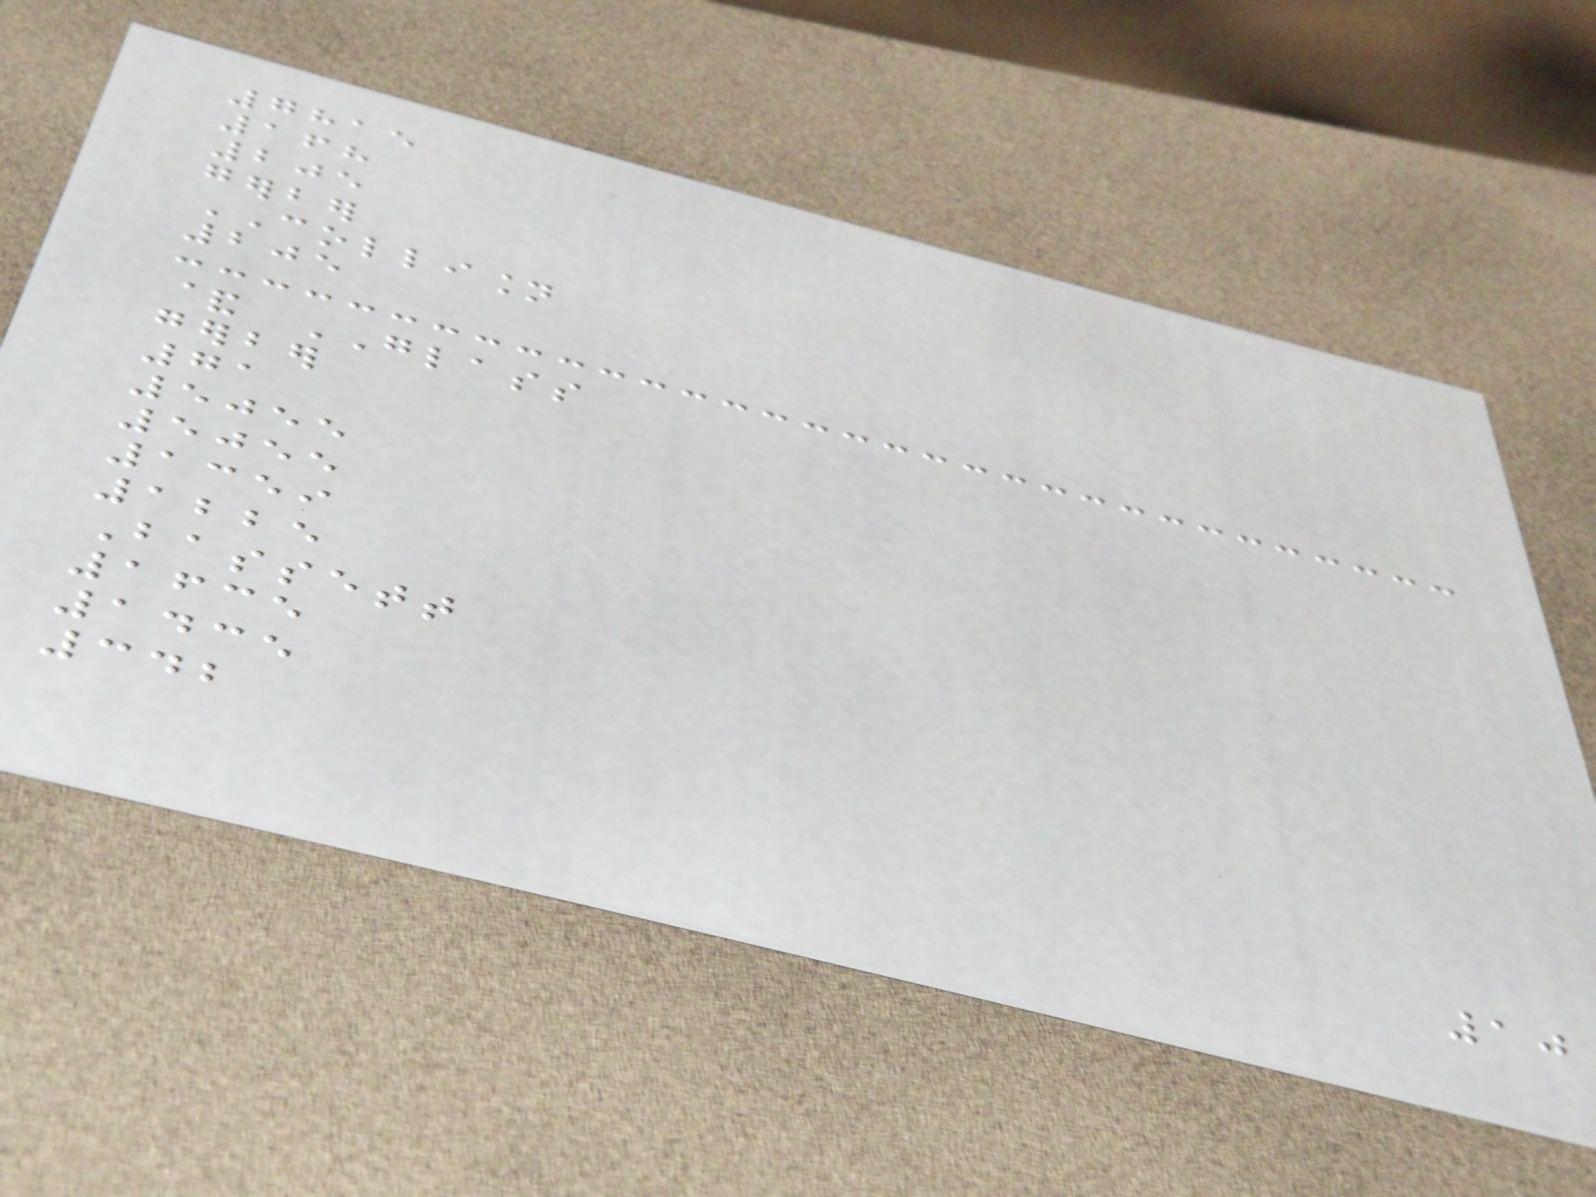7815
168
205
gerber
COLLISION
205
& GLASS
gerber
71
5055
5055
1359
1225
Bassett
1635
1435
342
10
